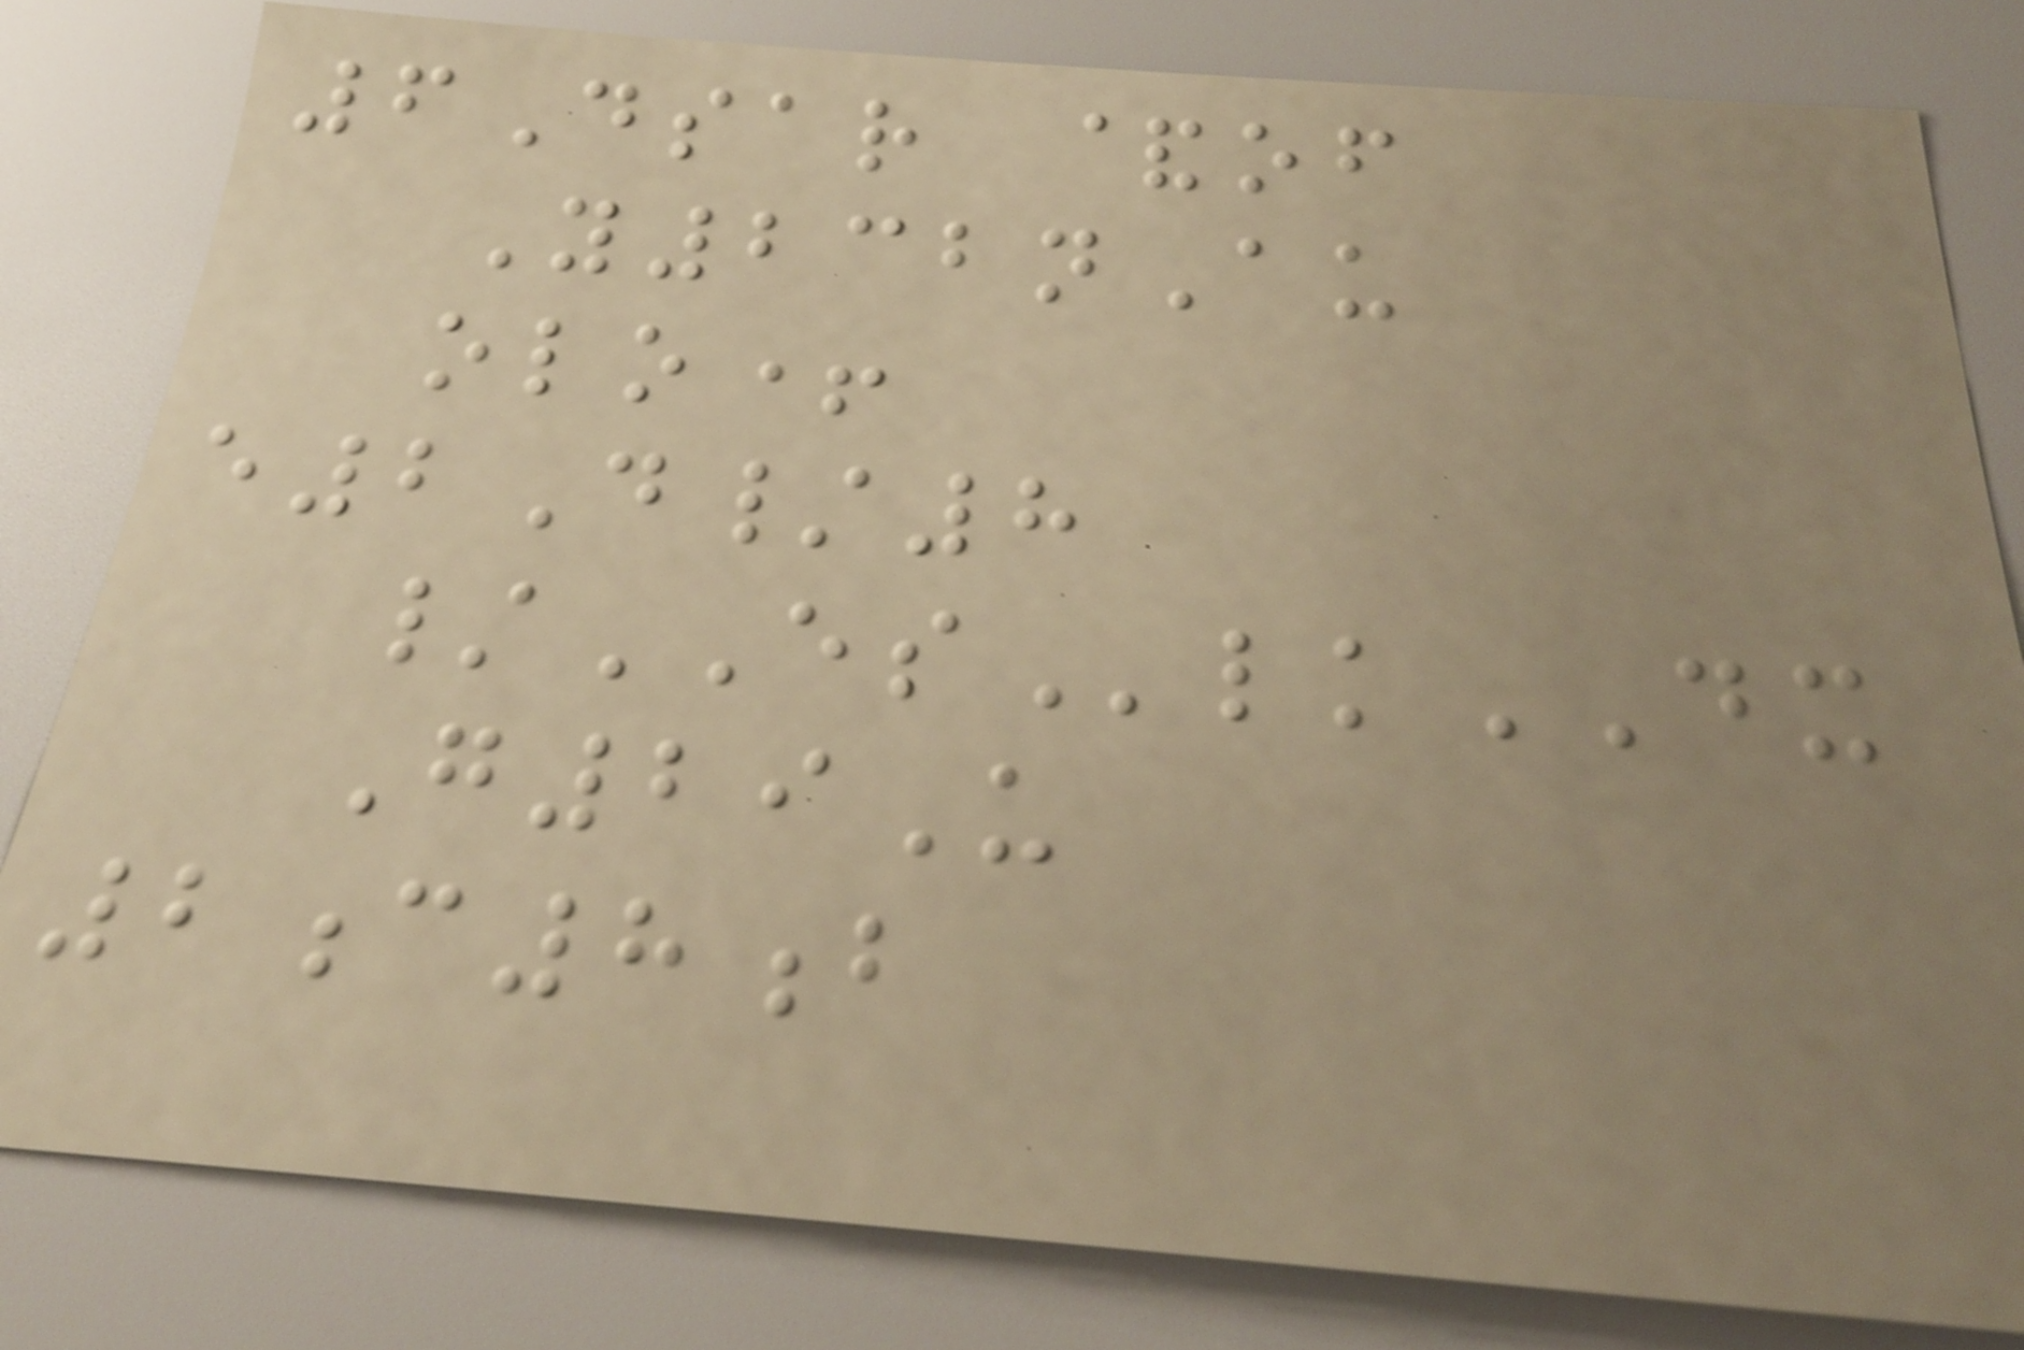6Dsar &of
Y232nAu
olo+
e2D/8
/ESlkDX
G29U
2c8b
